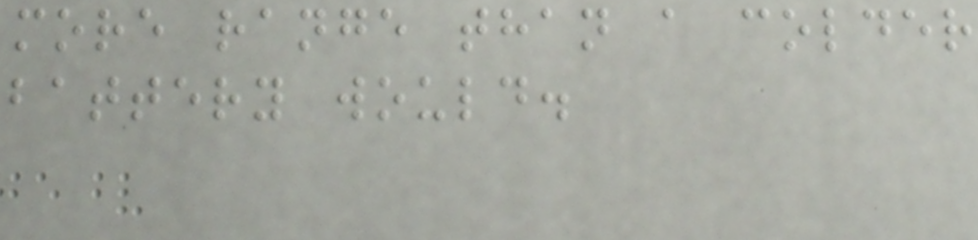more range than a colder
battery would.
